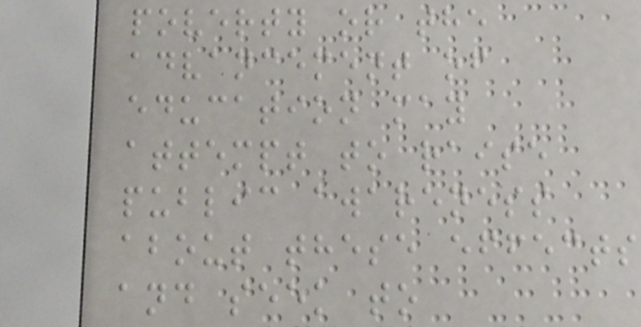poverty or the
advancement of
education may
attempt to raise
public awareness
about these effects
and seek to
